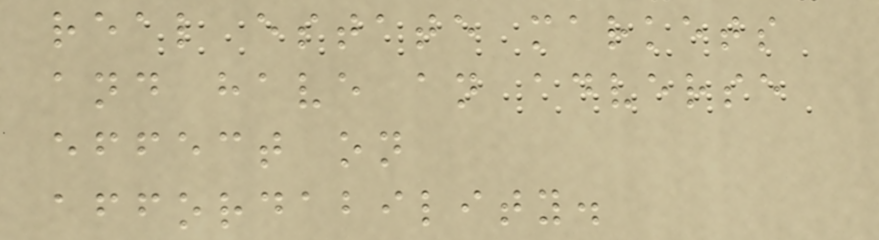real estate markets
and have an adverse
effect on
affordability.
